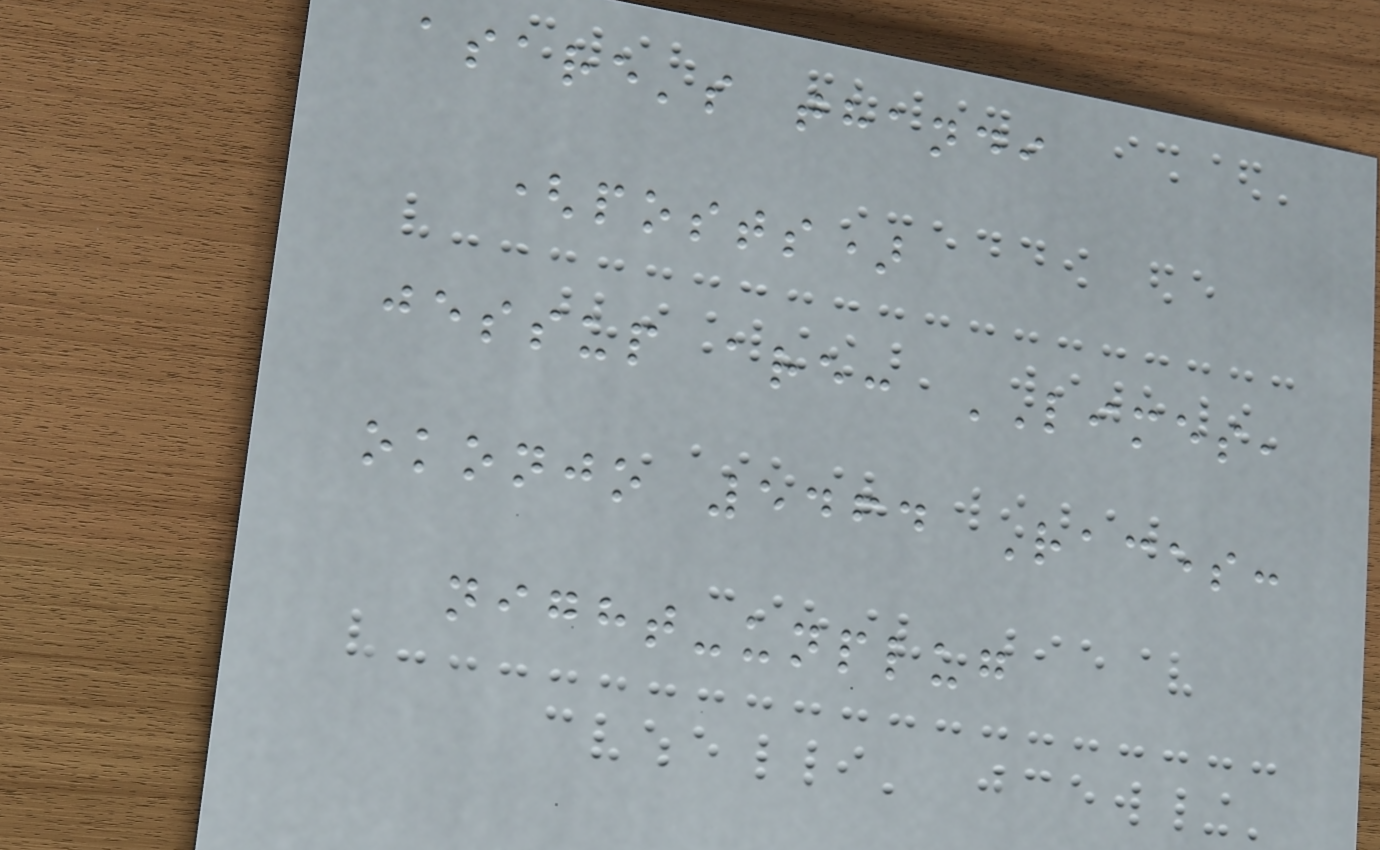asare's thandi
(posts)
jessup are: LIMES,
okonjo 5464 Races:
night-unplug
